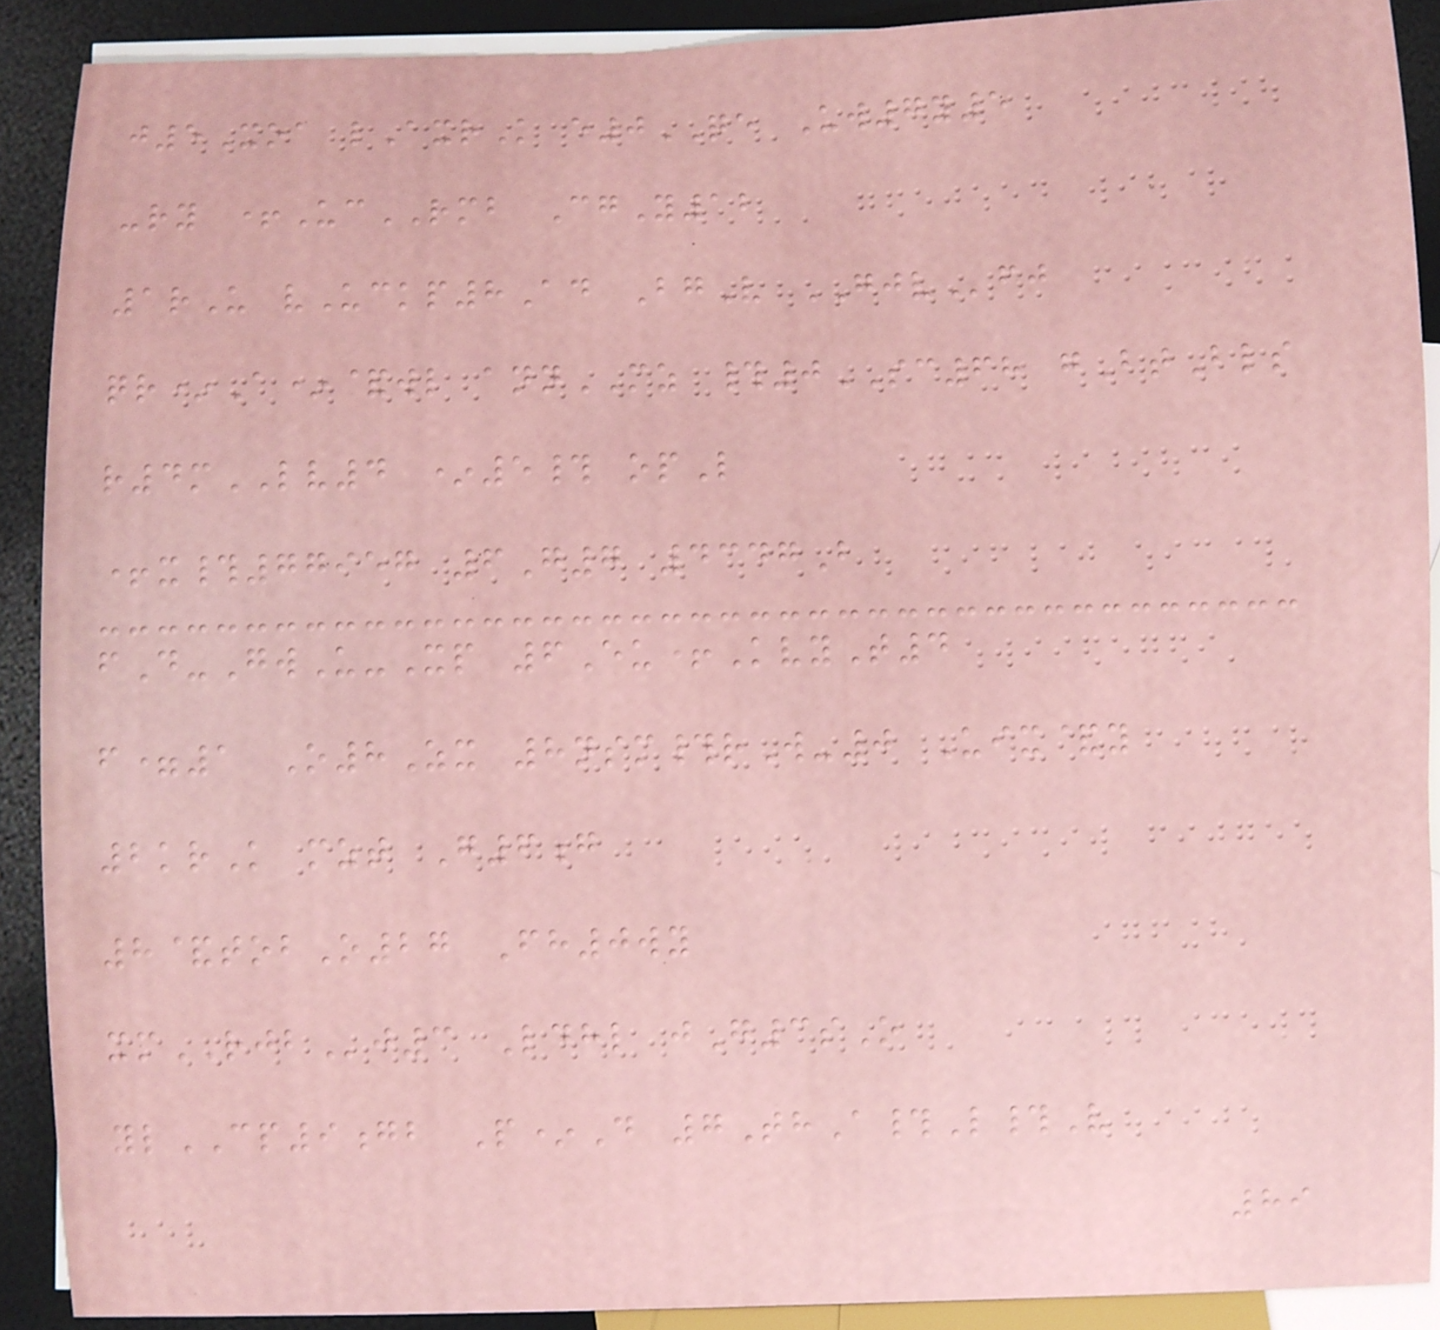j5Xoa lAxrK e0QE Uw7y5
-ry +UcRMB CgY12
1rU vUckp8Ad BgV GJVfj
qr*A*&wl annMZ #0SC68 gBtBls
r4mLV4 *5# opL
+x#77957 6G7 4347B
fD-GwU-Xp 6Eu+KvyT4
f=1 O8Zx 8nsm#rW-0 Uix&y
2krK mzt G6g
8&tobO27 Fh0wy
xmRJBj3 Ldhl jG3sO
ylCP9gb P*D 7ThA#L#V
89
